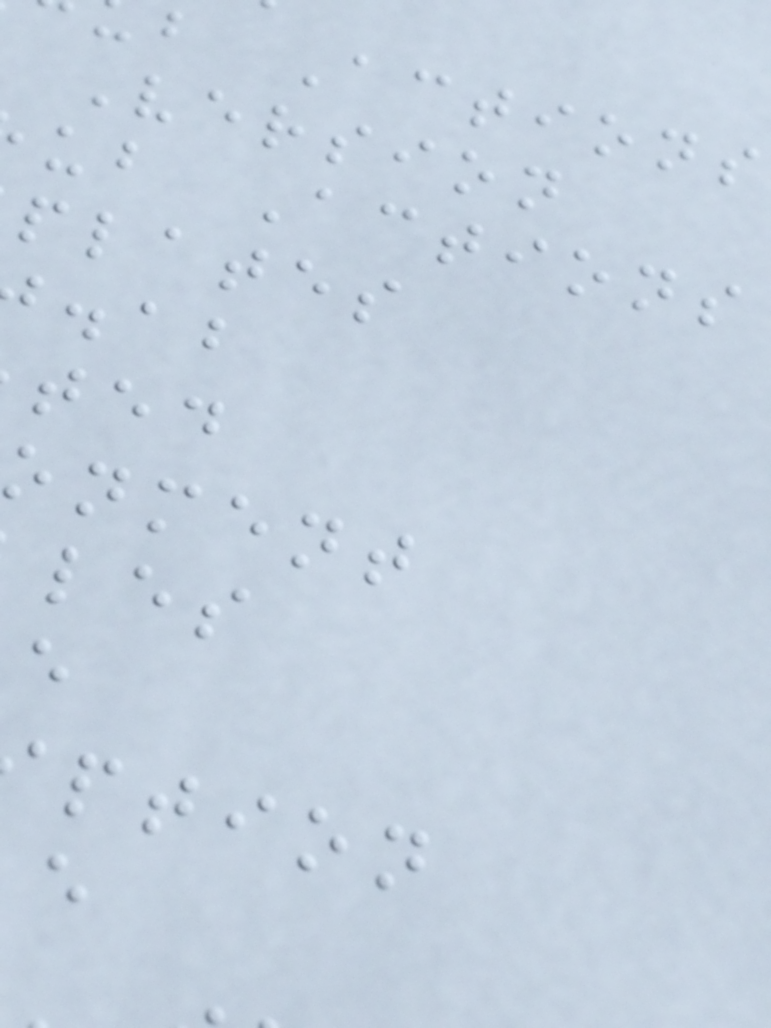b Actions
Version
ub Actions
plates
onment
ption
